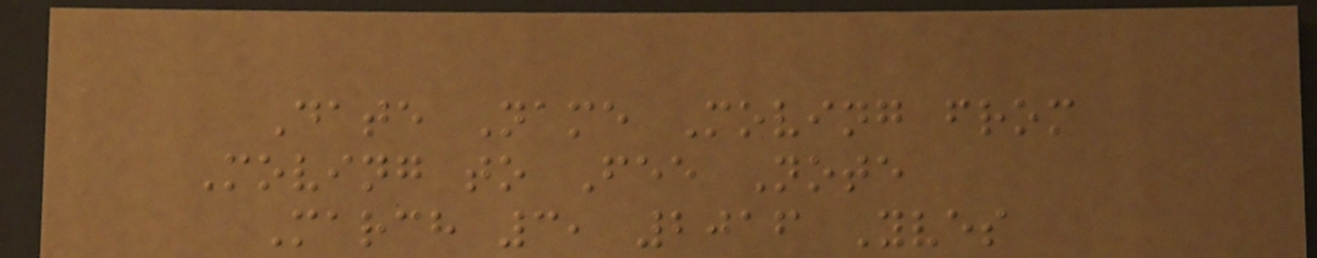Date Name Moving from
Moving to Fee Note
March 3, 2016 Yves
